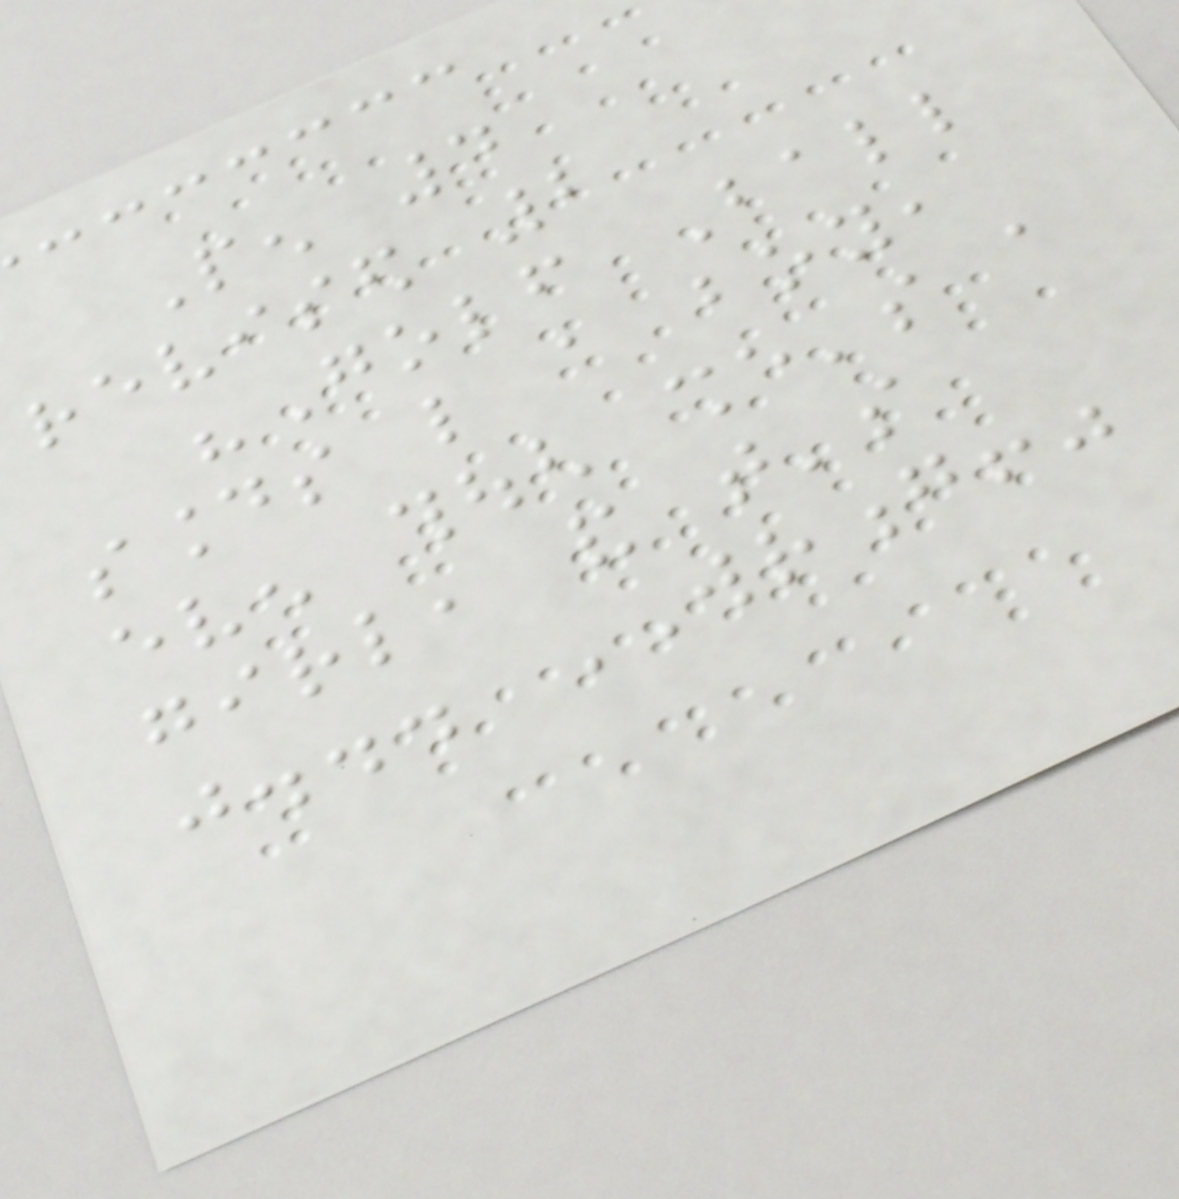Pen 4
revised 2
"Golf Ball
sounds like a boy,
even though she's a
girl, and that's
just... WRONG!"
